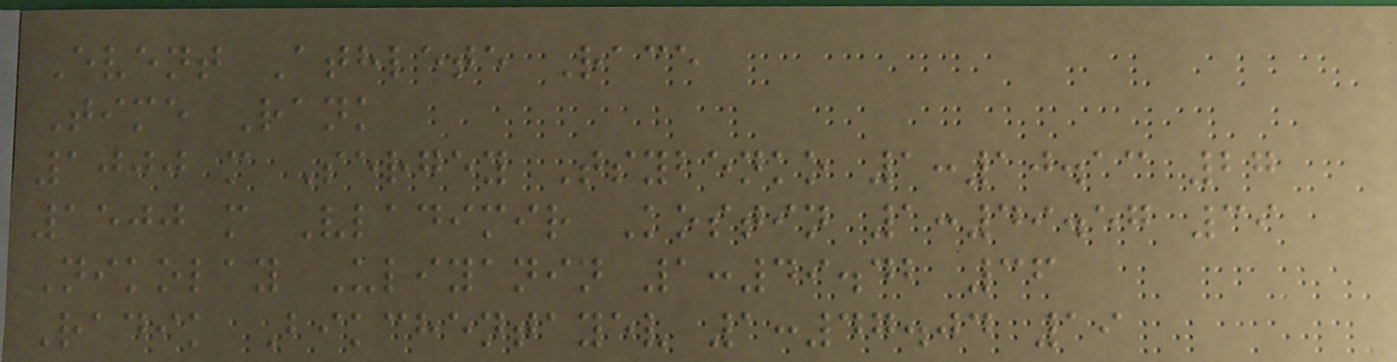Event Athlete Race
Time Rank
1000 m Sergey Tsybenko 1:10.13 27
1500 m Vladimir Kostin 1:49.57 39
Nikolay Uliyanin 1:49.42 36
Radik Bikchentayev 1:47.04 19
